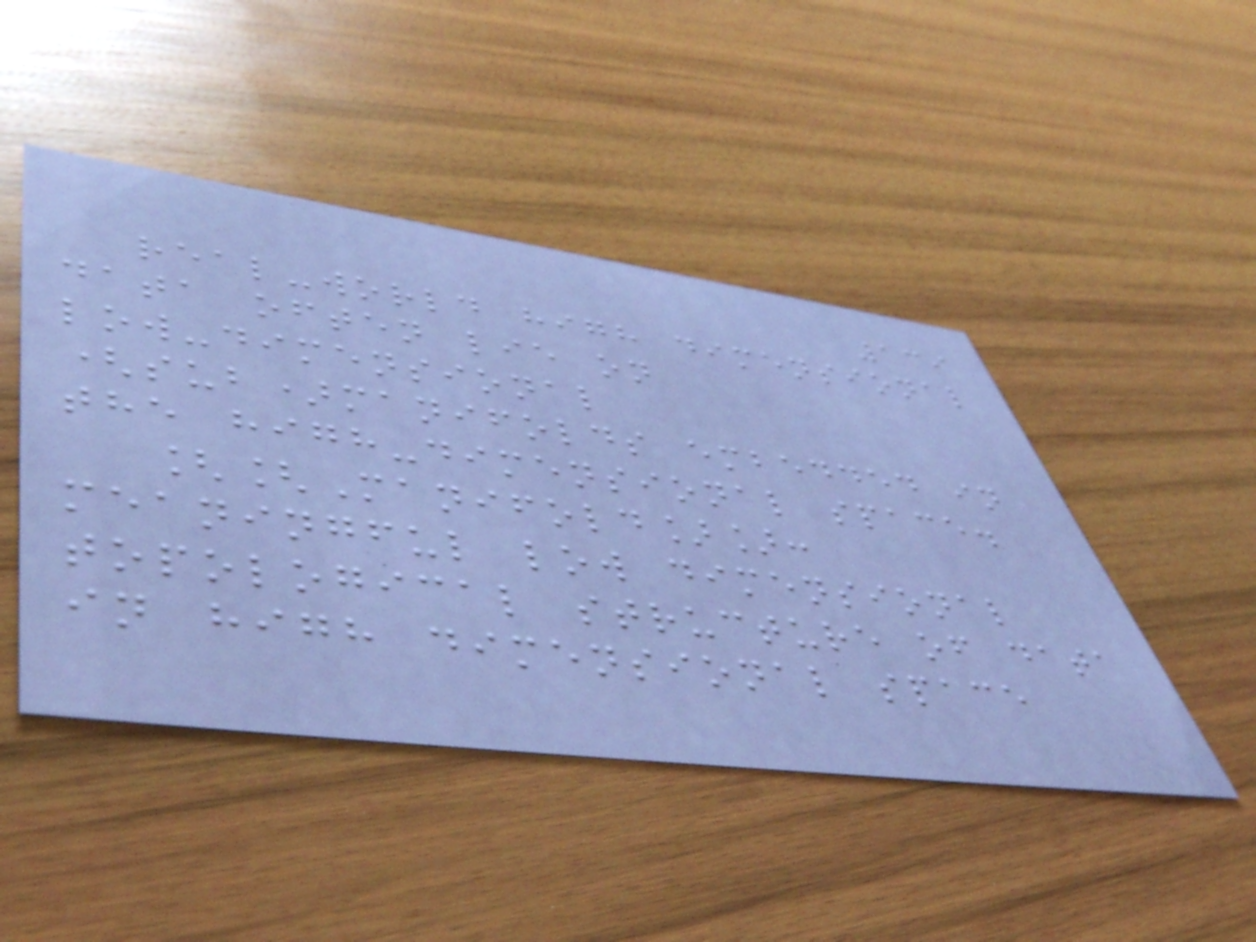139
real-world high dimensional
data often lie on
low-dimensional
(sub)manifolds embedded in
the high-dimensional space.
[[Manifold]]:
meaningful low dimensional
topological structure of data
in high dimensional space
